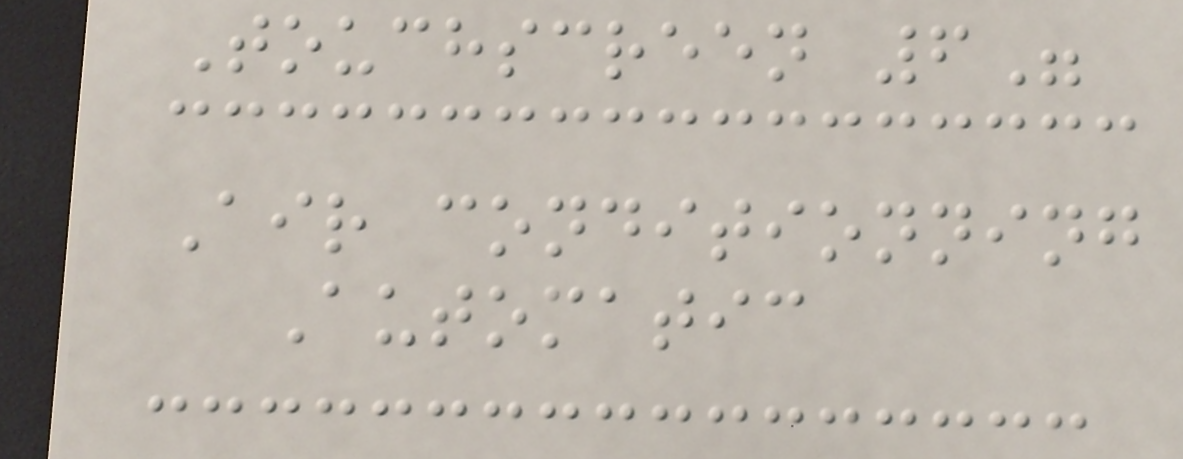Touchscreen 6"
Air conditionning
Automatic
